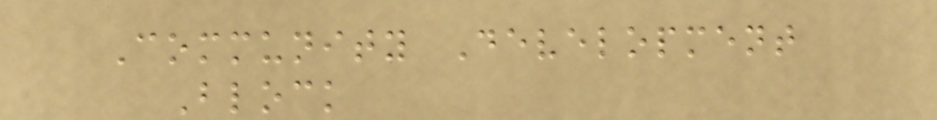Community Development
Block
